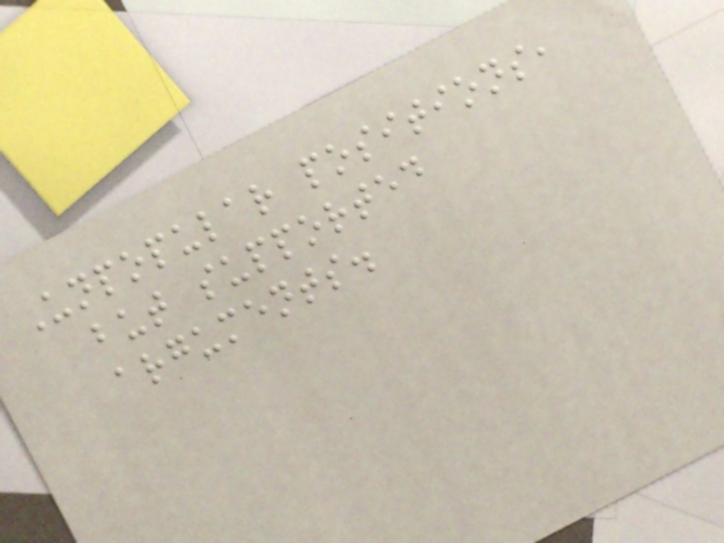Unpopular positions,
but supported
arguments.
